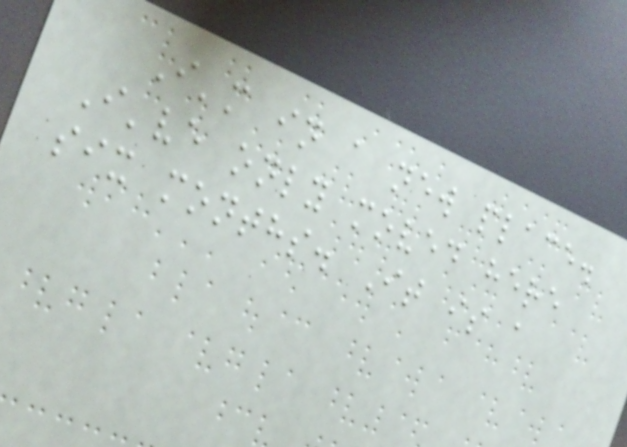I'm in a new place.
I've only moved here
six months. It is a
